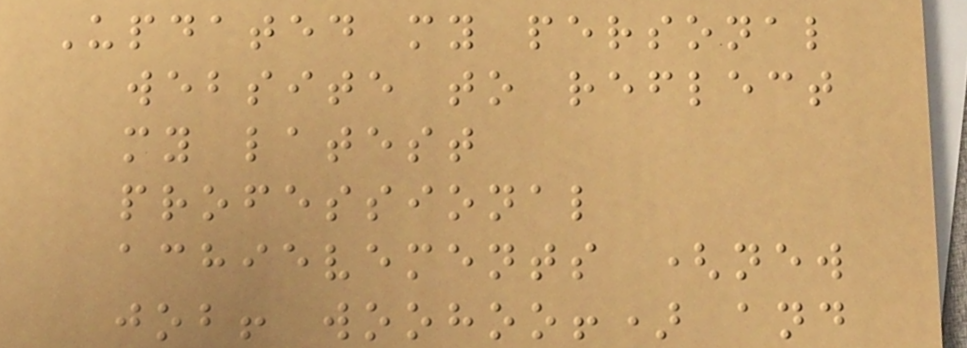Updated my personal
website to reflect
my latest
professional
achievements (new
job! woohoo!) and
